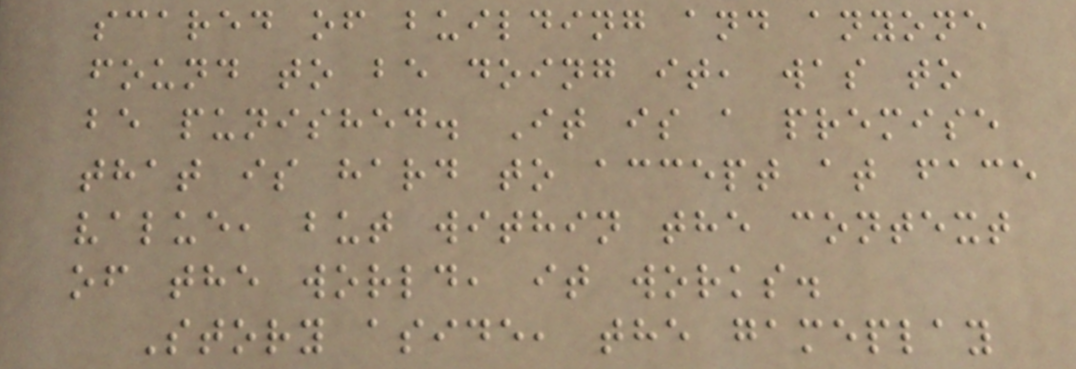scared of building and anyone
found to be doing it, was to
be punished. It is a premise
that is hard to accept at face
value, but within the context
of the world, it works.
Story aside, the gameplay
